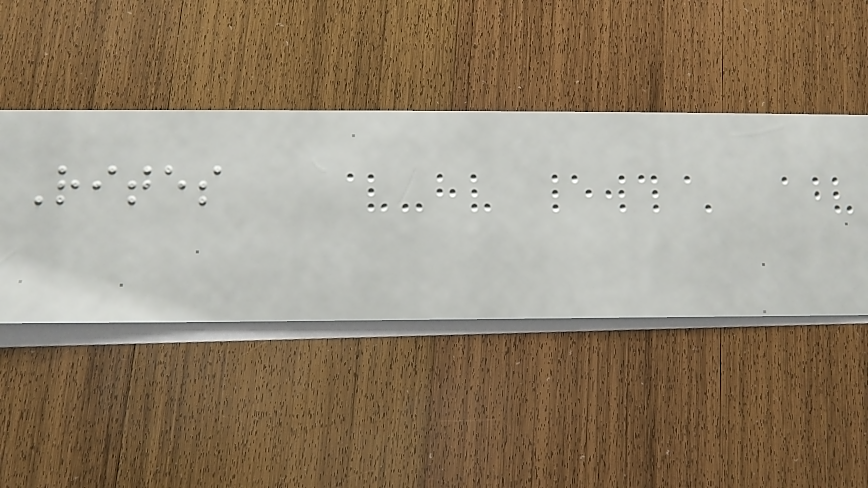Rites
